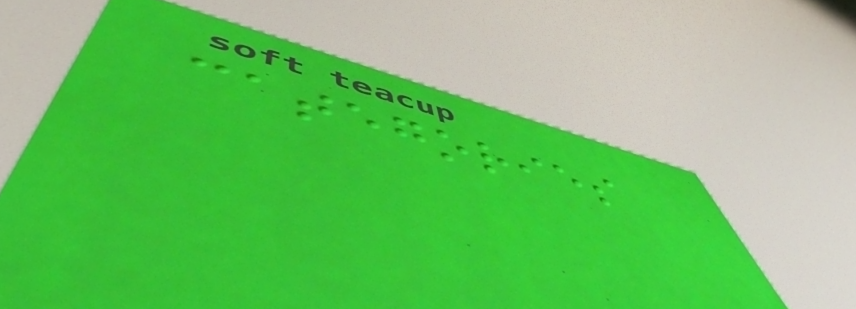categories
